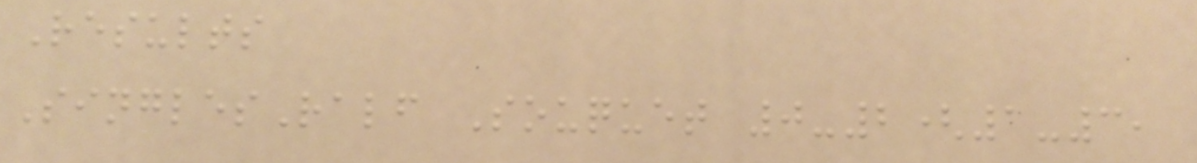Results
SinglesRalf Souquet 0-2(1-3,
